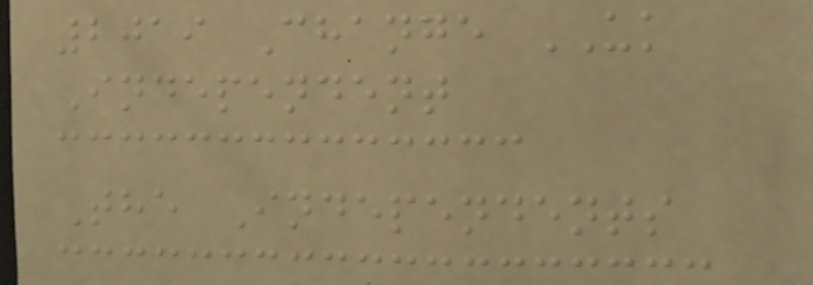2019 Change UK
Independent
The Independents
